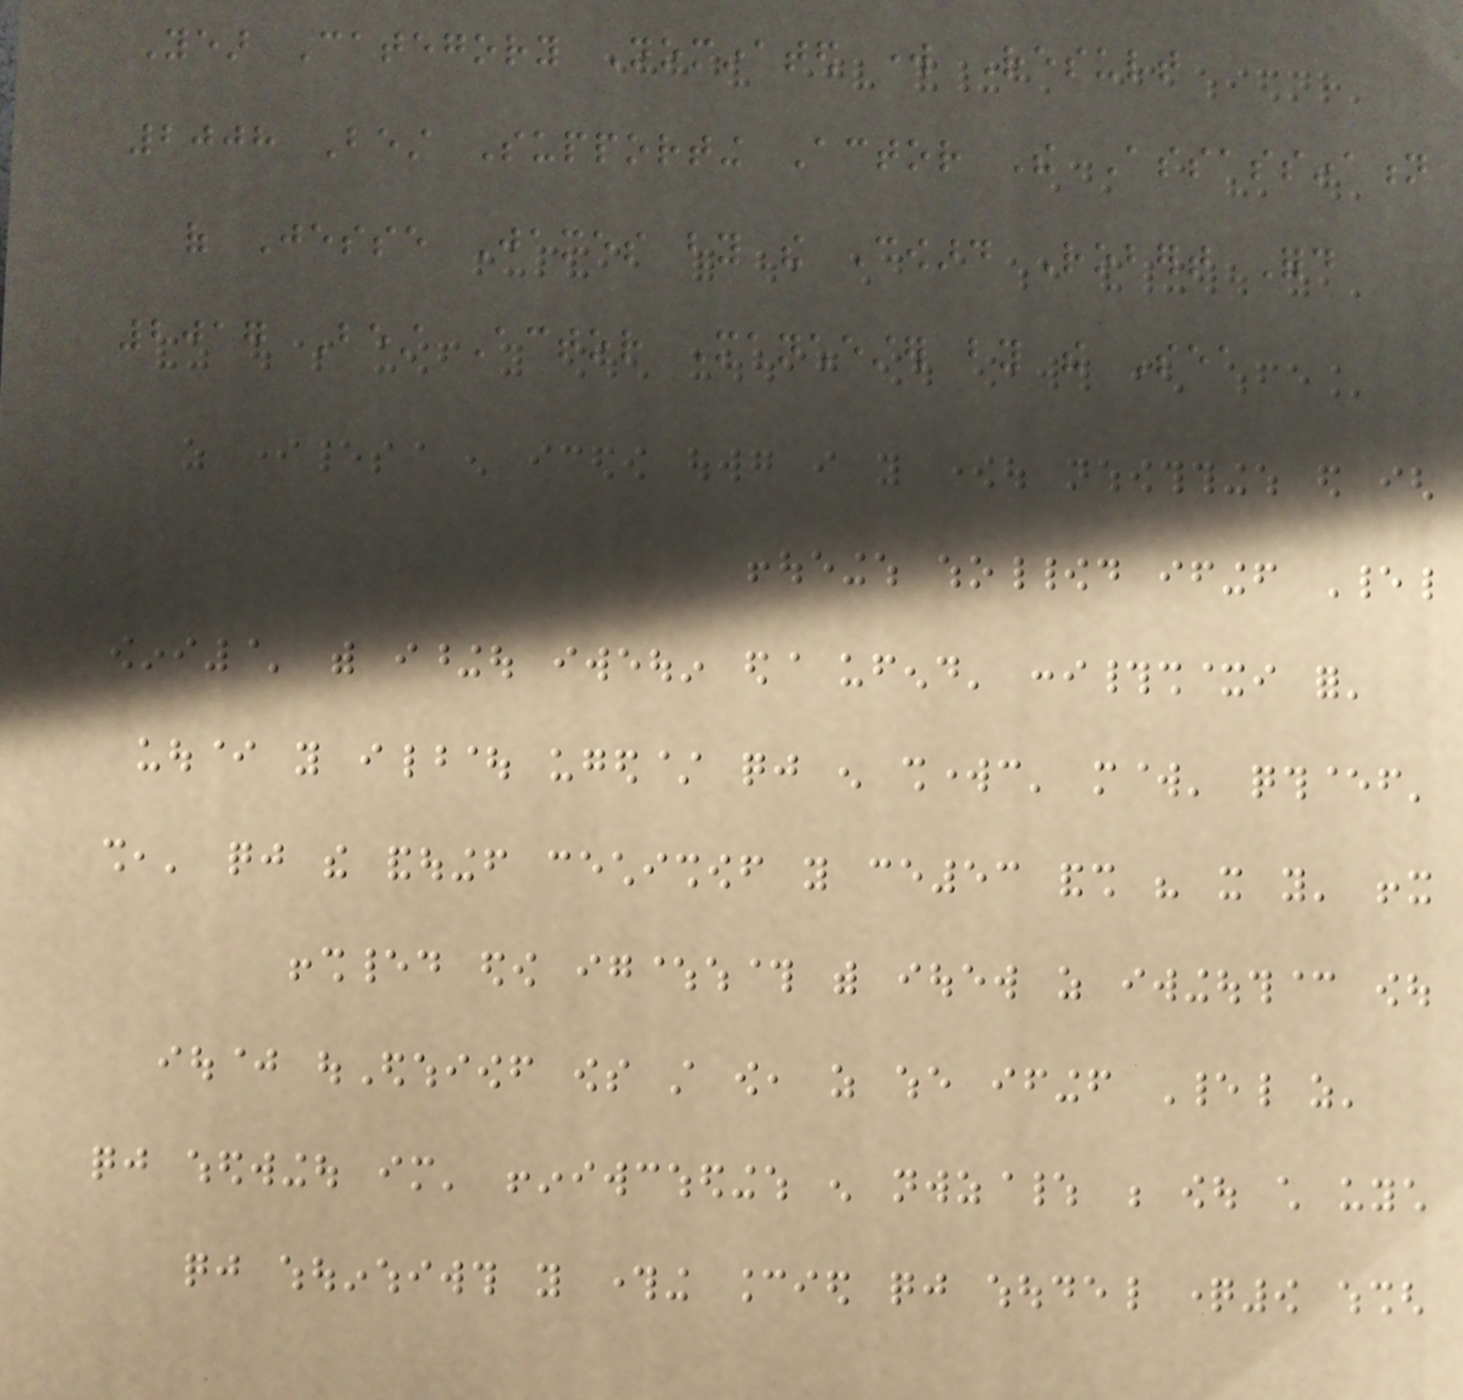Year Category Nominated work Result
2008 Best Supporting Actor The Assassination
of Jesse James by the Coward Robert Ford
2017 Best Actor Manchester by the Sea
